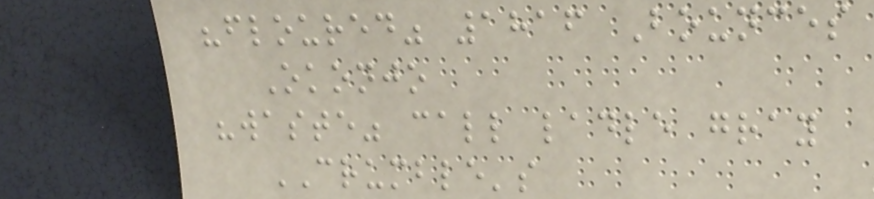"floured" 1816 Bounces
Okonjo
"waste" call ladle gray
CRUMBLE's
